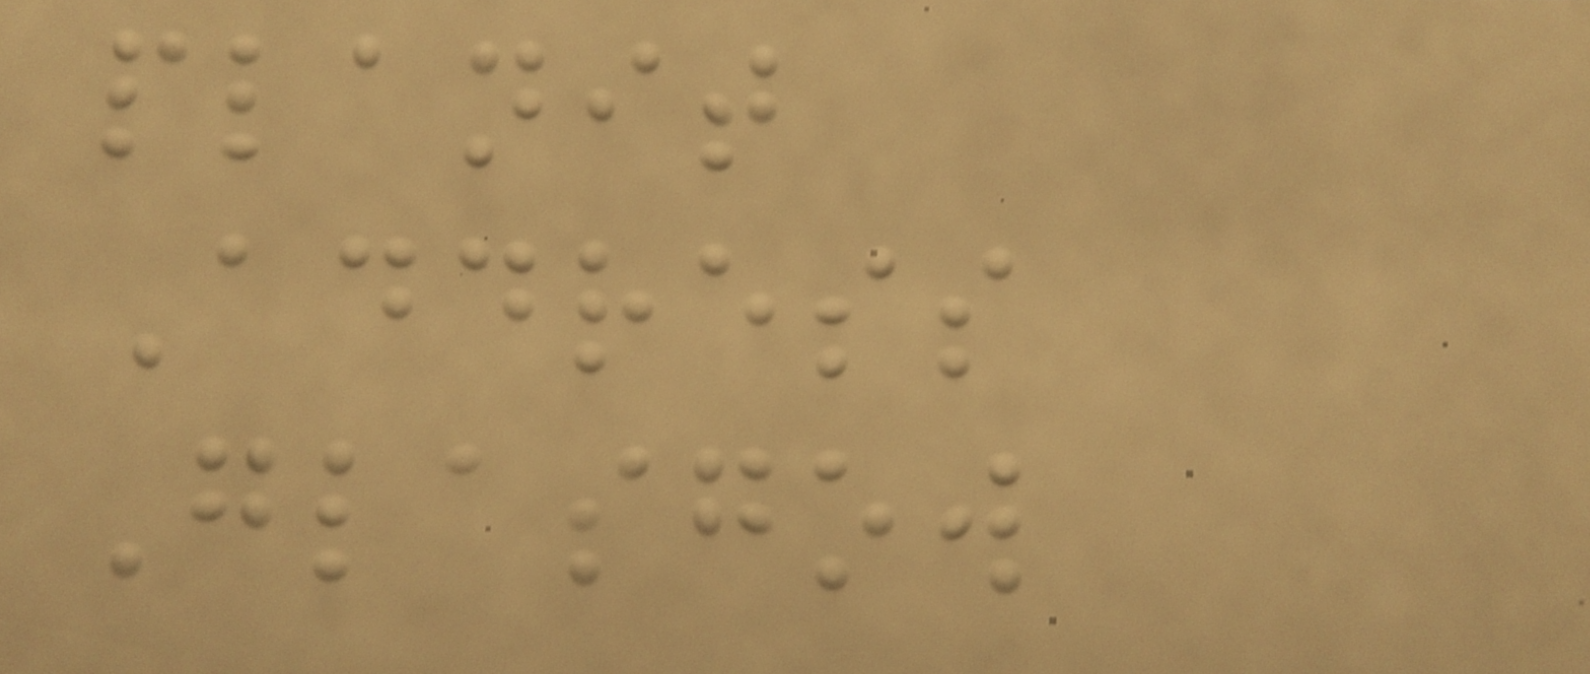planit
Address
Glasgow
